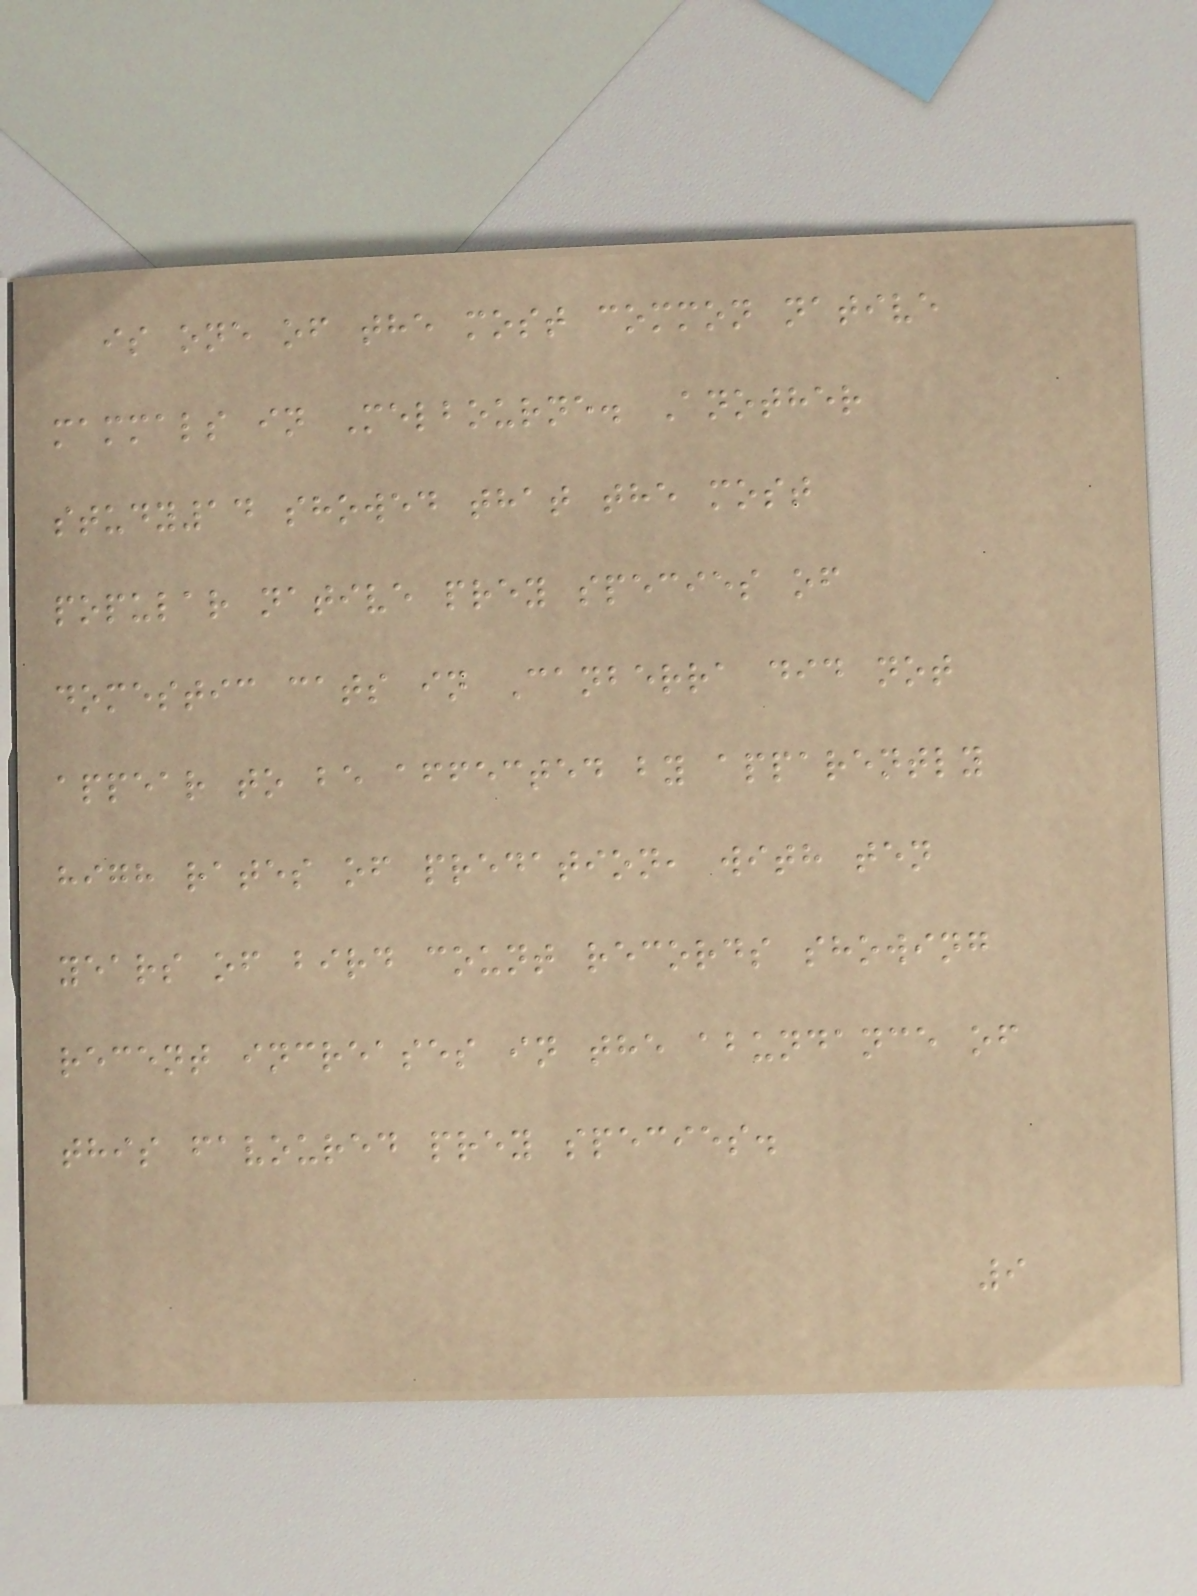is one of the most common native
mammals in Melbourne. Another
study14 showed that the most
popular native prey species of
domestic cats in Canberra did not
appear to be affected by apparently
high rates of predation, with ten
years of bird count records showing
recent increases in the abundance of
this favoured prey species.
9
